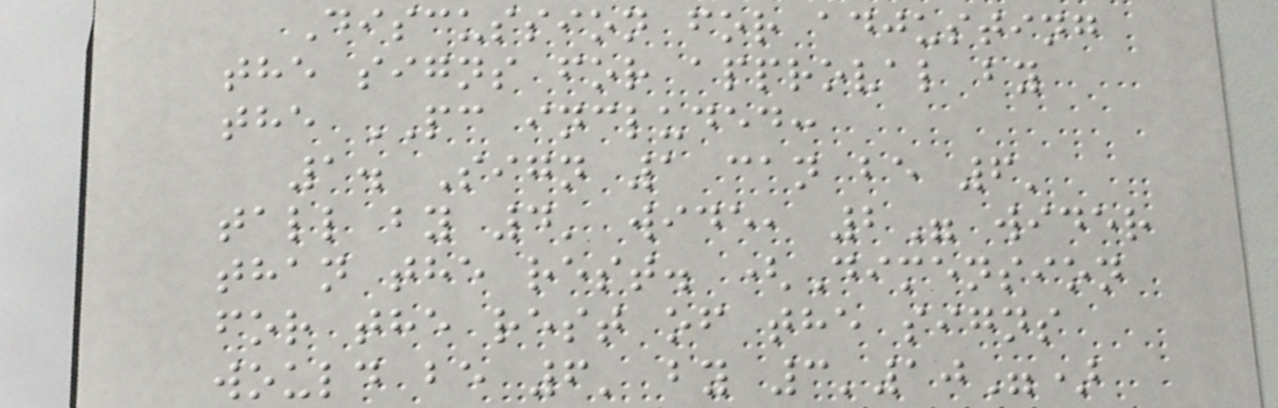Discussion for adjusting
the signs for approval by
the PC included:
1. Sign 1 can be 6'
tall by 4' wide, 2" wider
than the rest. (Dimension
for the rest of the signs
would be 6' by 3'10")
